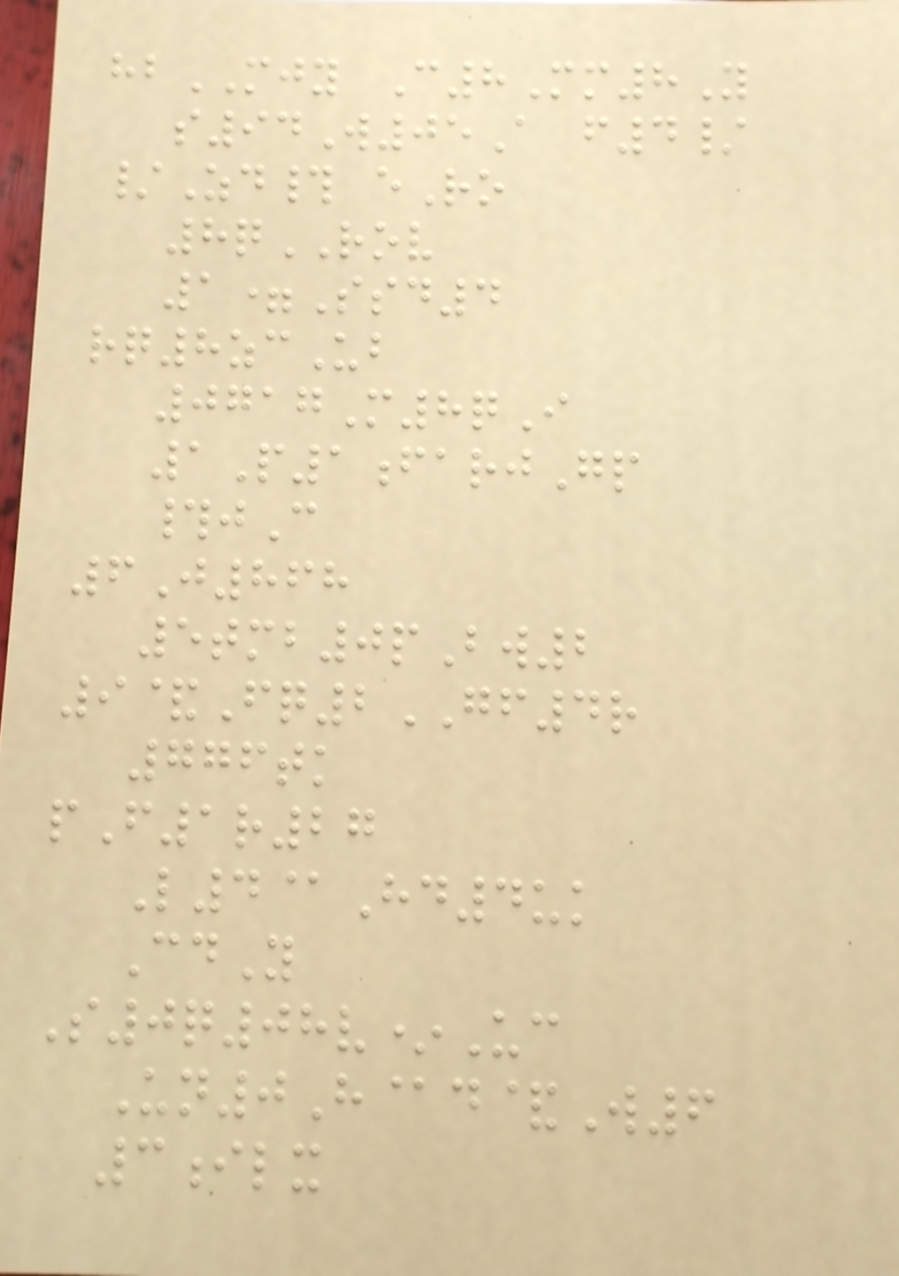hbMJY C8Mm8Y
s94W05A f4/
/Zd# eRo
8qROV
1=Ssd4
rq8zcUb
0717M8qI
1P1farjGp
#jC
6J868
5tmb0pBw2
9&Fq2GF4r
776tk
pF1r27
L4@Hd4uk
CdY
S0q08v*Uc
Un0H@d&W6
3ilx
